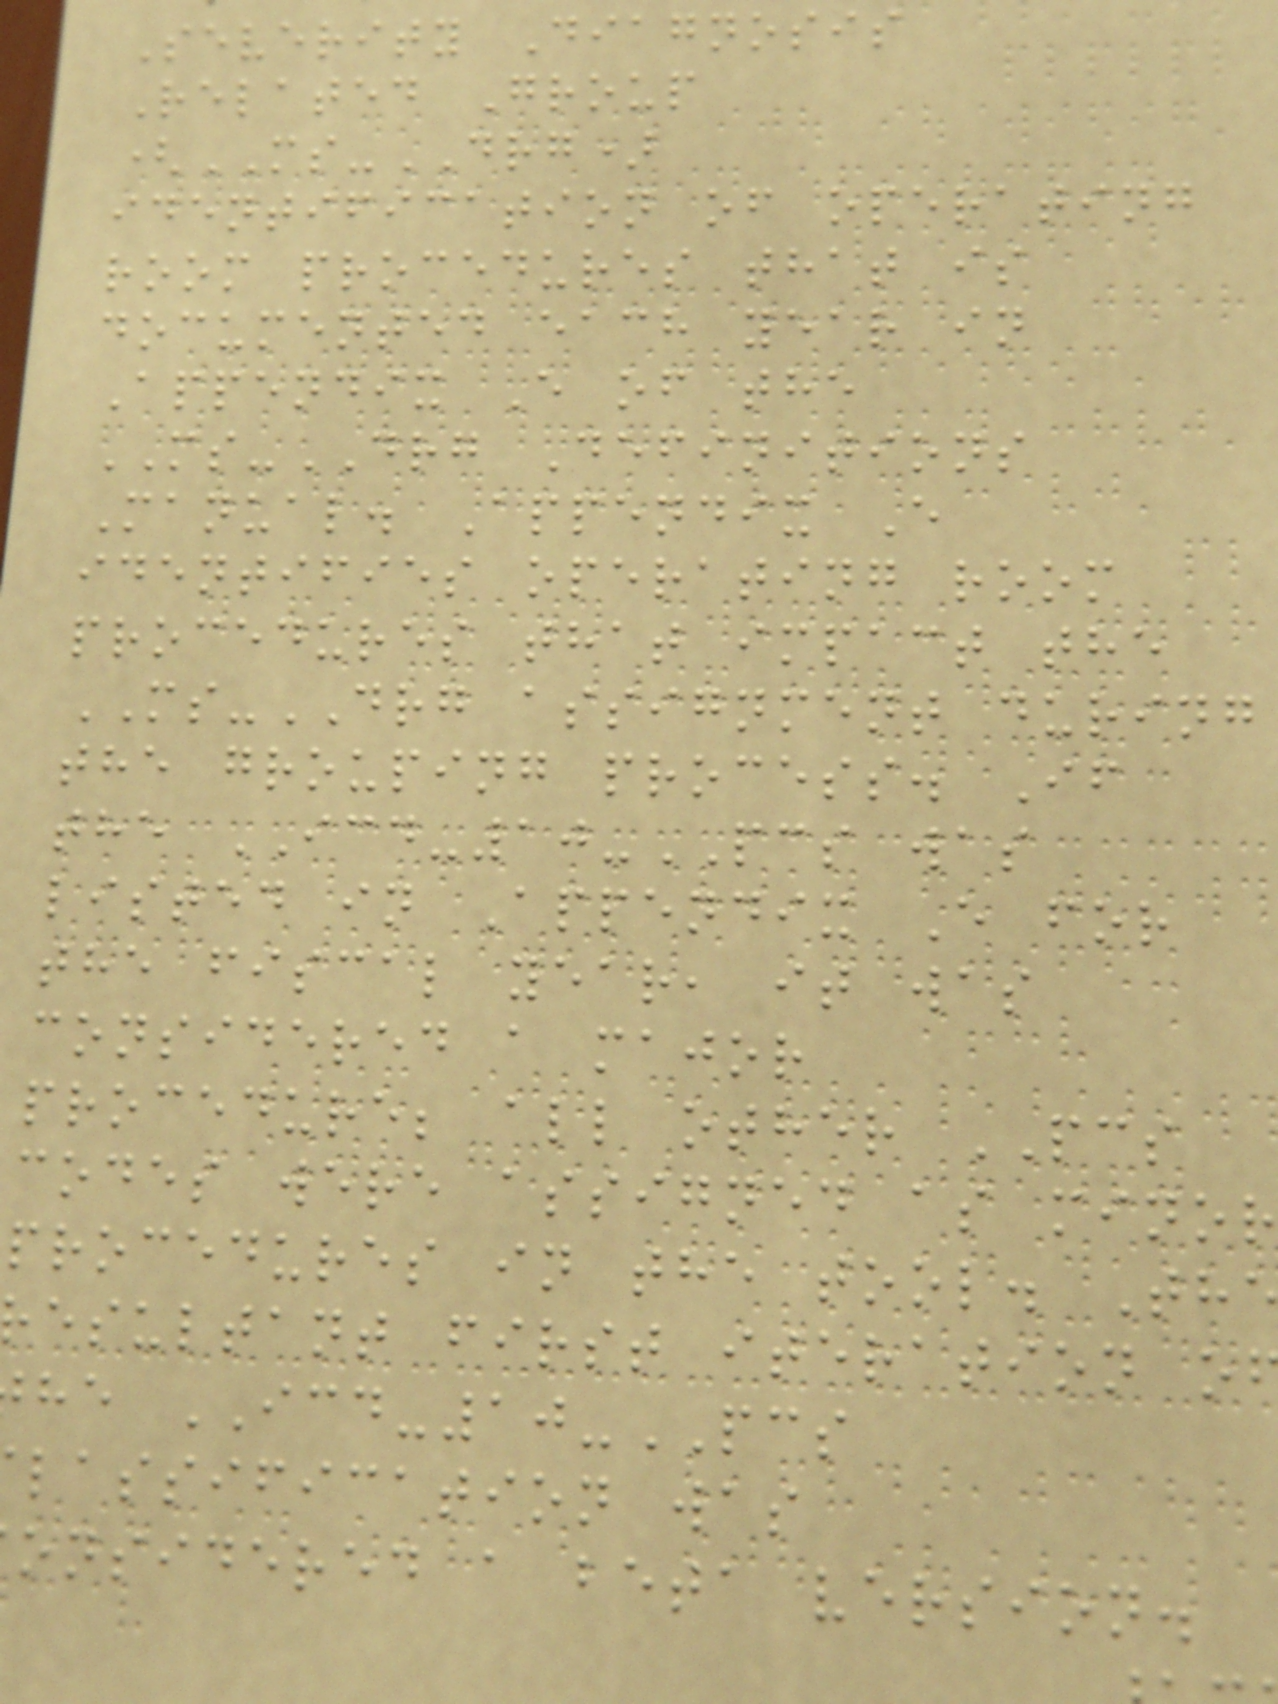Severity Diagnosis
Related Group
(MS-DRG)
identification of operating
room procedures that is
documented each year in
Appendix E of the
MS-DRG Definitions
Manual. Appendix E
identifies operating room
procedures that impact the
MS-DRG assignment during
the grouping process. If
the ICD-10-PCS was
listed in Appendix E for
the fiscal year, it was
considered a major
procedure; all other PCS
codes were assigned as minor
procedures in the tool. Th
esultant first iteration o
he ICD-10-PCS
lassification was
onsidered a beta version.
